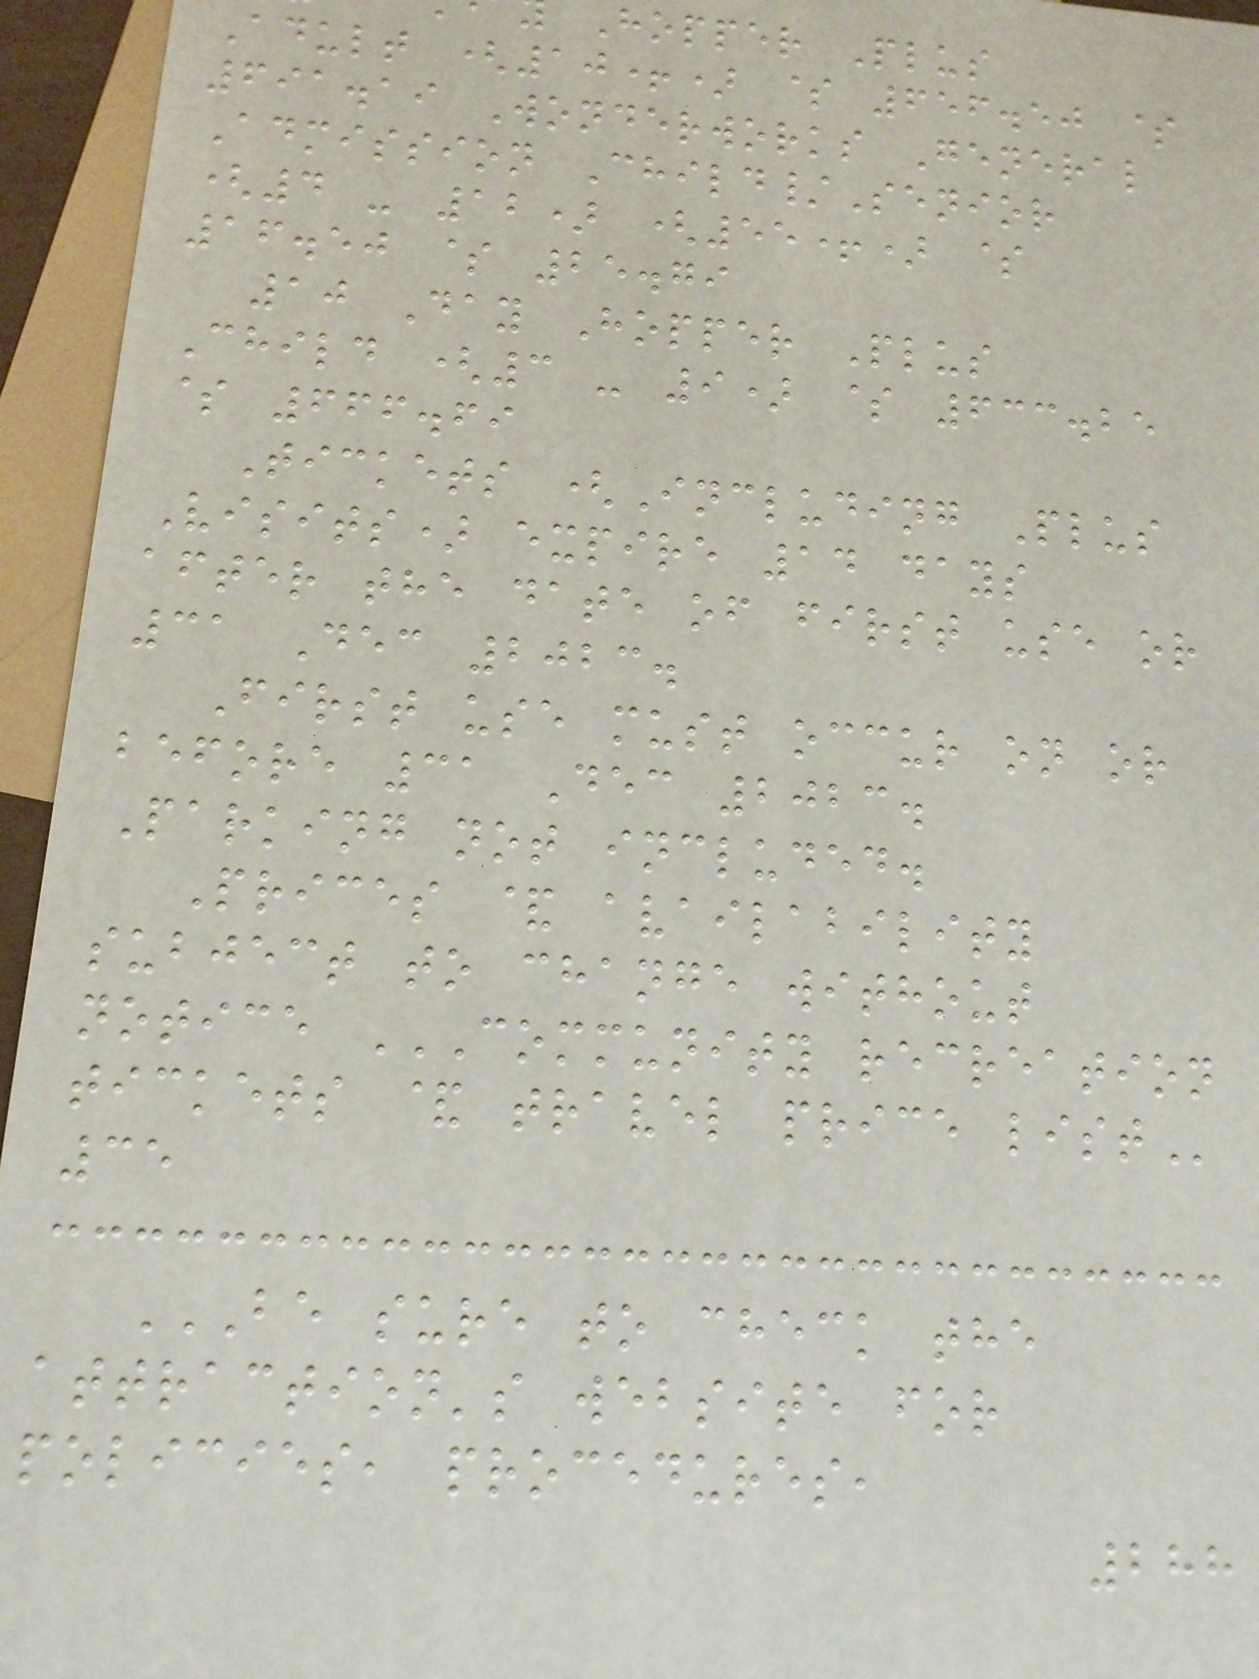Hopper Plus
Adult (10+) $ 656.50 $
691.19 Wonderworks General
Admission Child/Senior
(4 - 12) (55+) $
16.50 $ 25.79
10 Day Hopper Plus
Child (3 - 9) $ 633.25
$ 666.69
Tickets (Including Plus
Visits) expire 14 days
after the date of first use or
31 Dec 2023.
First use must occur on or
before 31 Dec 2023.
Parking not included.
Prices & availability
subject to change without
notice COMMUNITY RECREATION
tickets & travel price
35
BE SURE TO CHECK THE
attraction's website for
policies, procedures,
288
